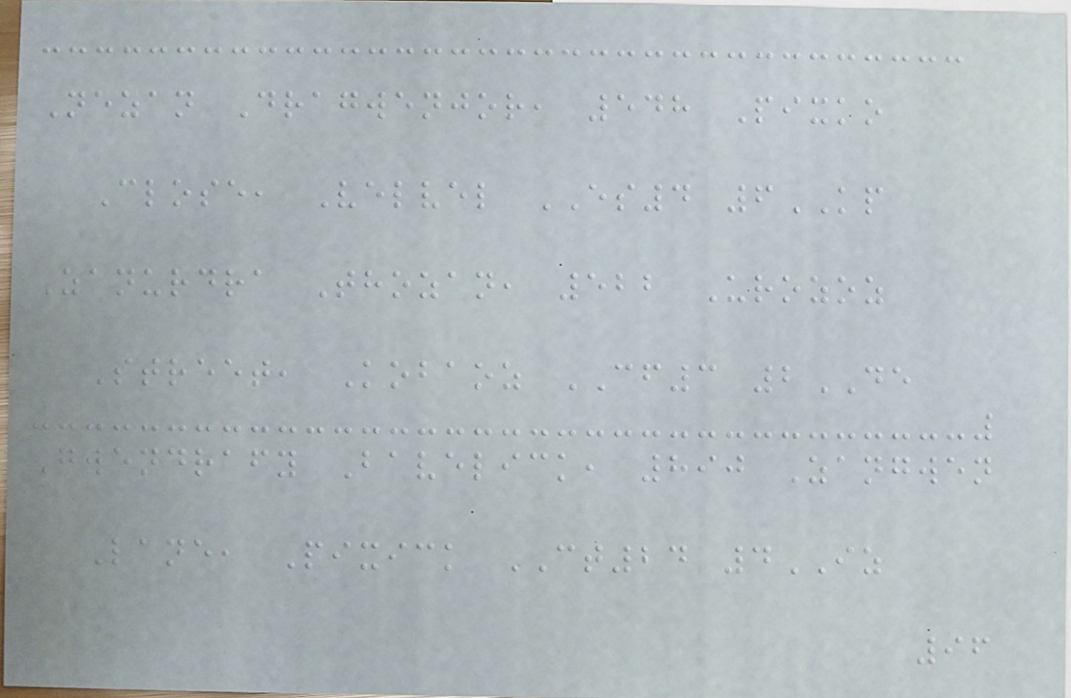Nezan Dragwenjor, 548 Pixko
Close, Velvel ES4 6KP
Zanurdra Thozan, 522 Urozoz
Street, Kobaoz CF3 2DE
Gwendrafy Bavelick, 890 Zangwen
Lane, Pixick CT24 4IZ
96
